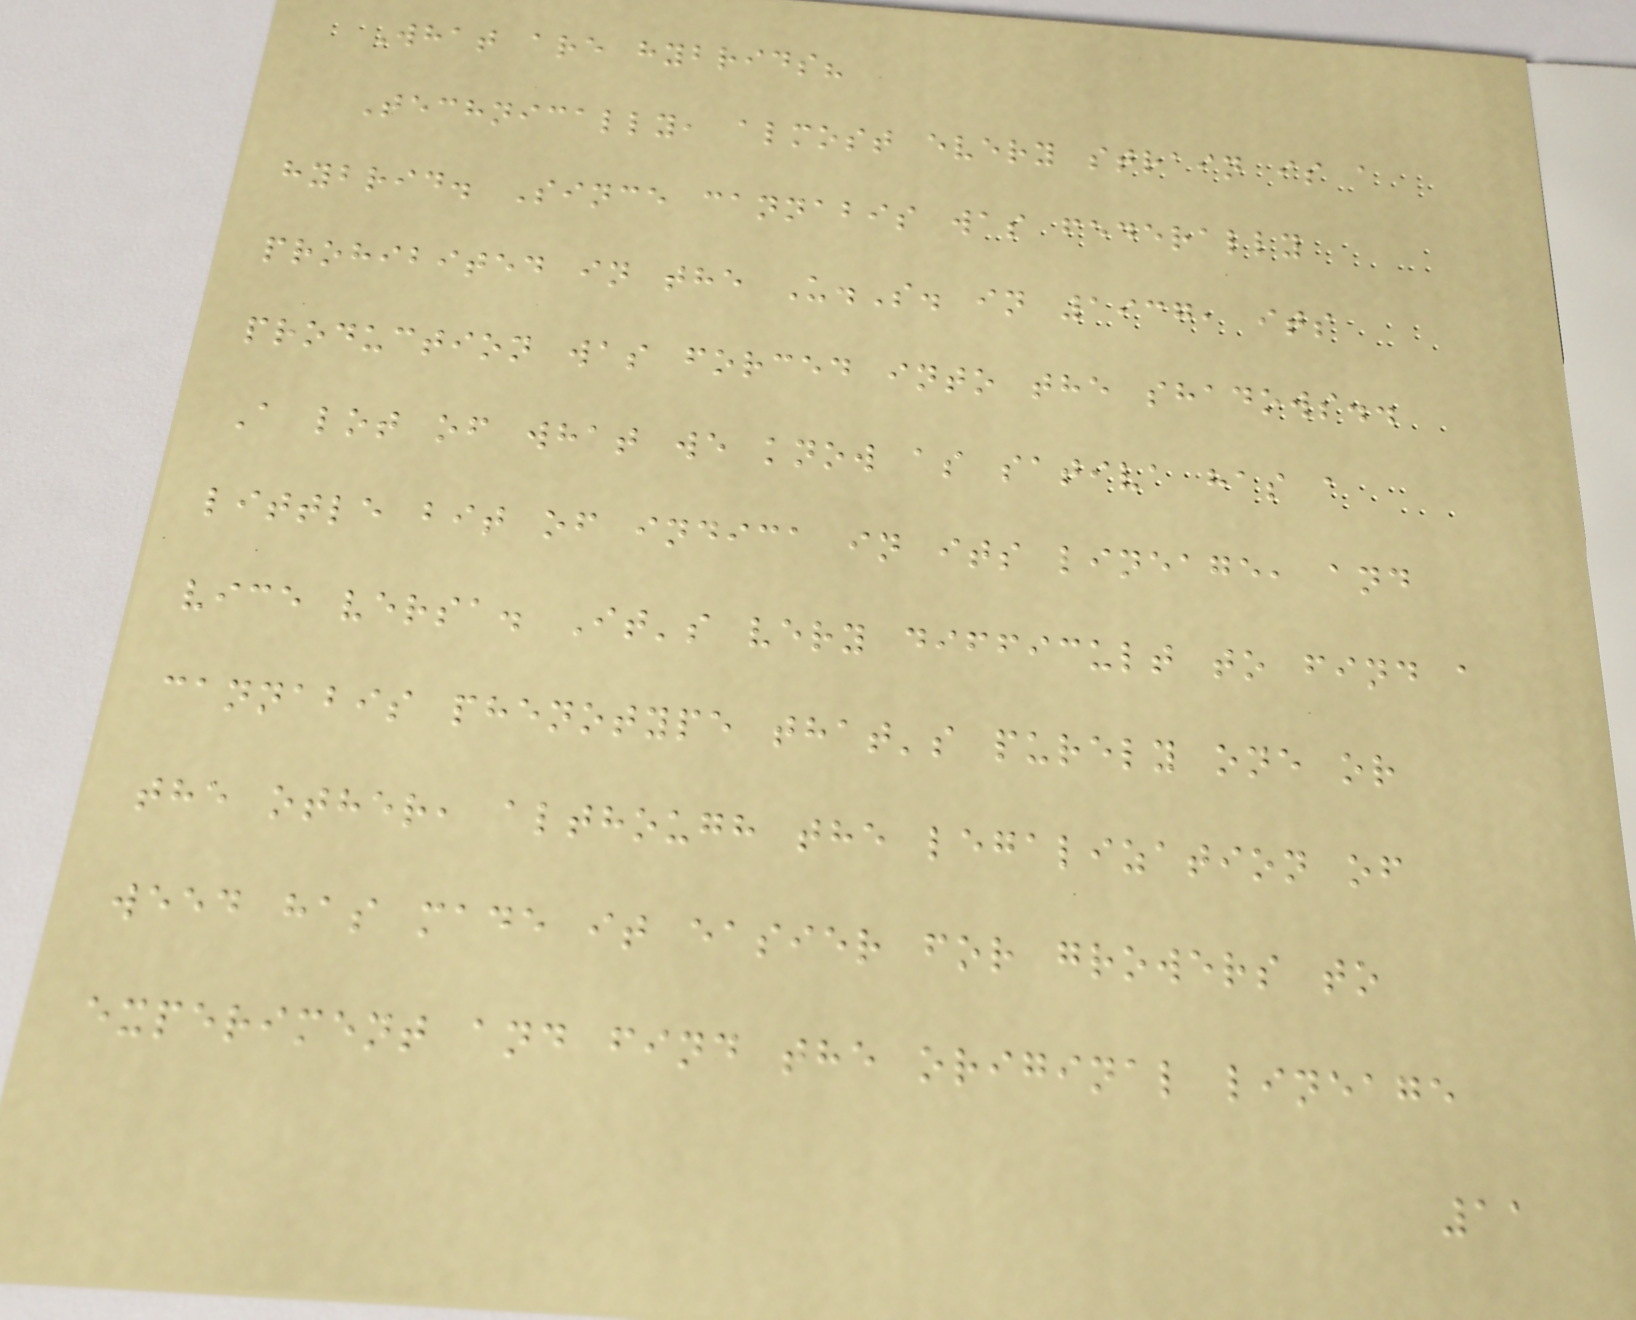What are hybrids?
Technically, almost every strain is a
hybrid. Since cannabis was federally
prohibited in the U.S. in 1937, its
production was forced into the shadows..
A lot of what we know as sativa has a
little bit of indica in its lineage, and
vice versa. It's very difficult to find a
cannabis phenotype that's purely one or
the other, although the legalization of
weed has made it easier for growers to
experiment and find the original lineage
11
